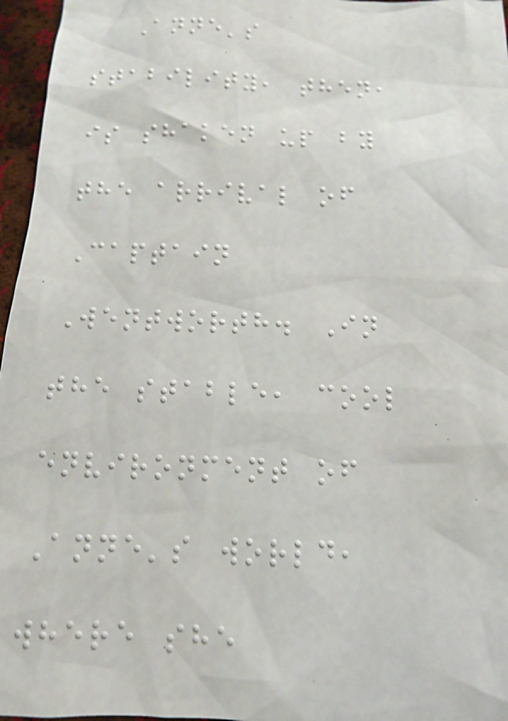Anne's
stability, then,
is shaken up by
the arrival of
Captain
Wentworth. In
the stable, cool
environment of
Anne's world,
where she
